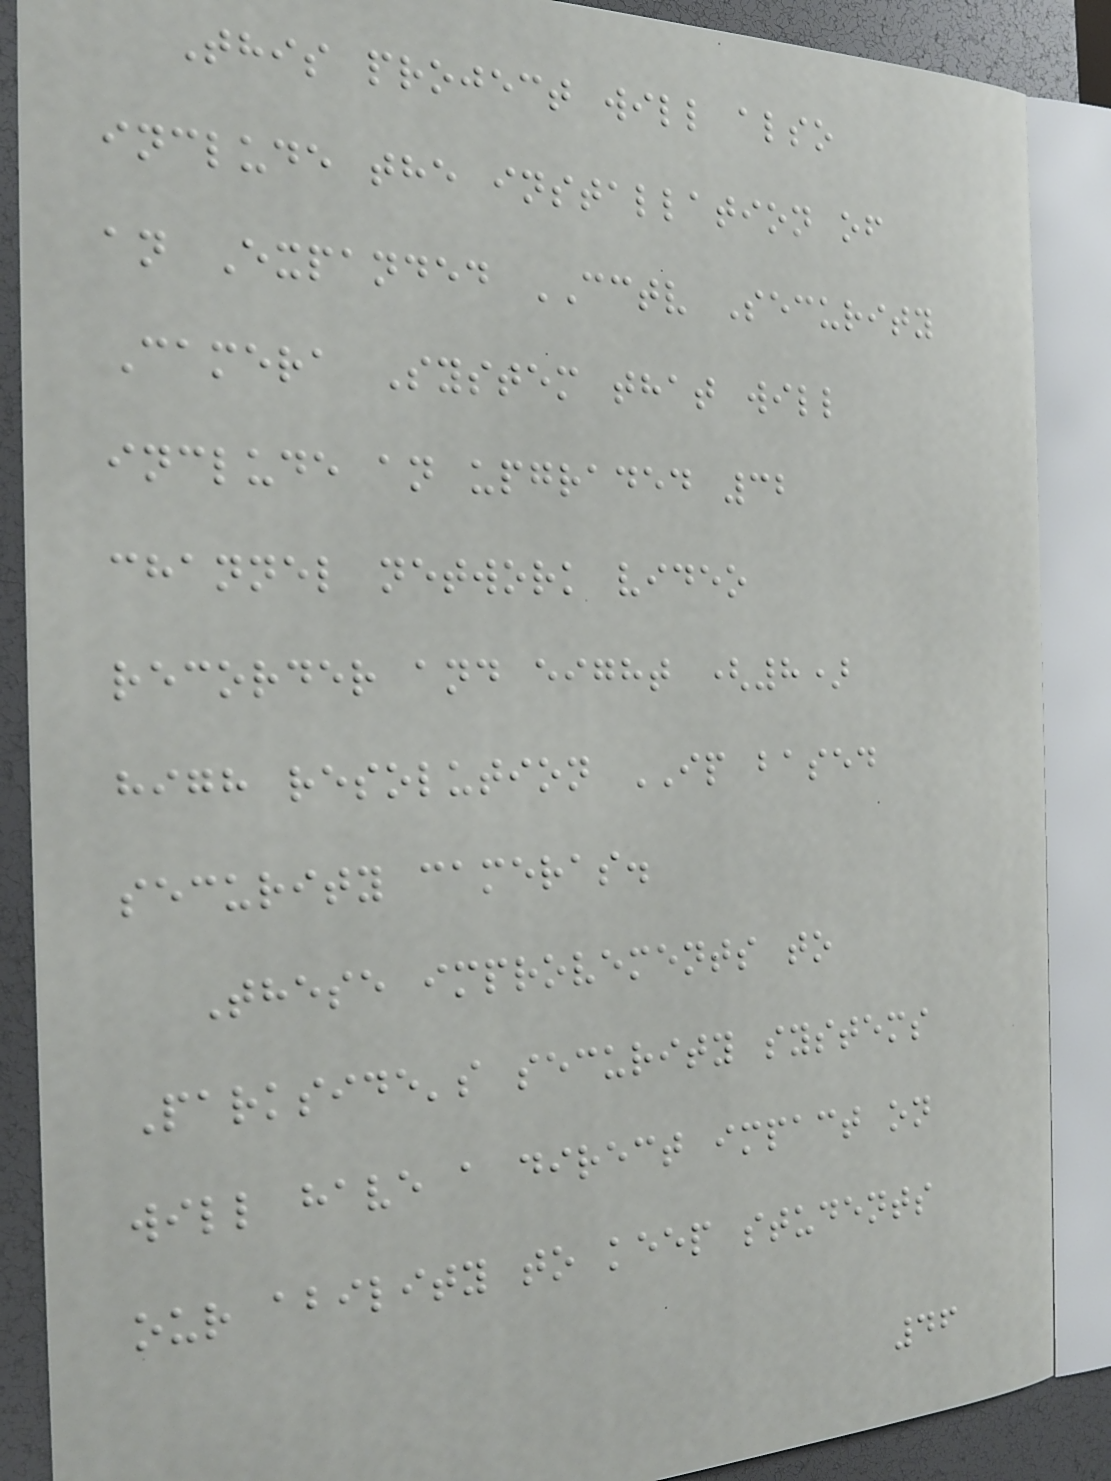This project will also
include the installation of
an Expanded CCTV Security
Camera System that will
include an upgraded 32
channel network video
recorder and eight (8)
high resolution IP based
security cameras.
These improvements to
Parkside's security systems
will have a direct impact on
our ability to keep students
46
